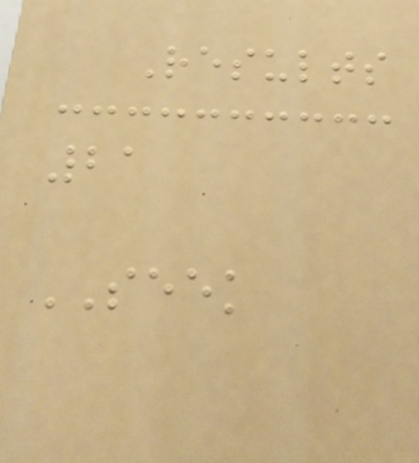Results
21
SEEK
